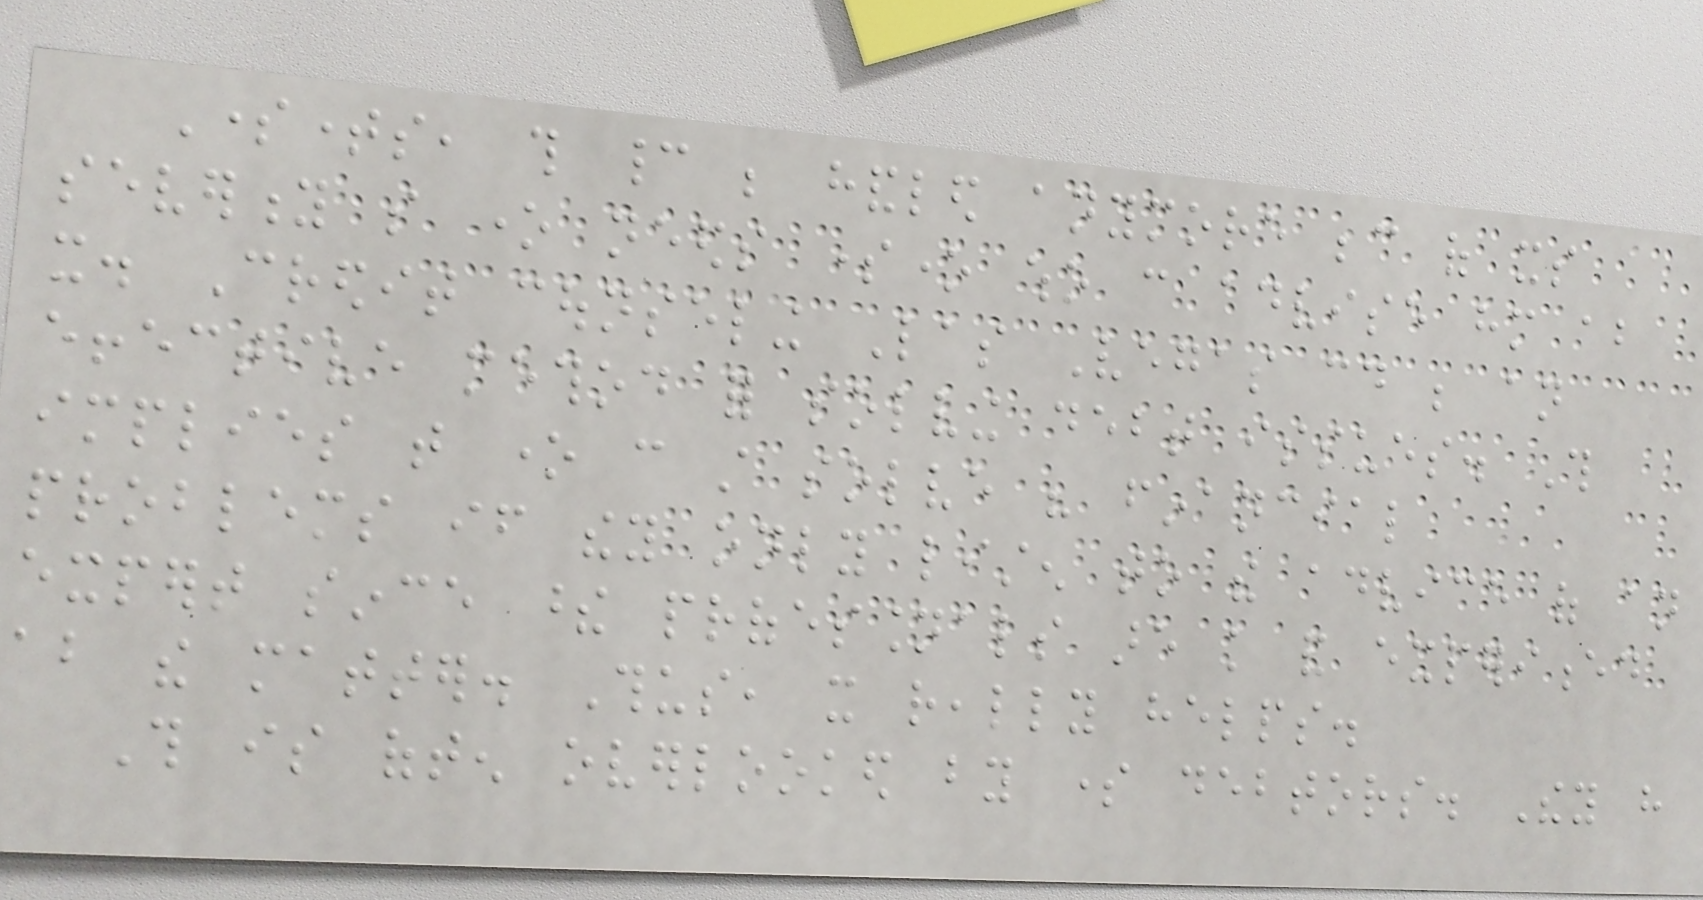Sometimes, this cannot be handled anymore because of its
severity so one needs someone who can advise him about
it. Credit counseling Las Vegas could be an
effective method for solving debt issues. This
implies that one can still solve his financial
problems if they only listen to the advice of an
expert since these professionals are knowledge and experienced
about the matter. Thus, it really helps.
This is often overlooked by some debtors. They have
